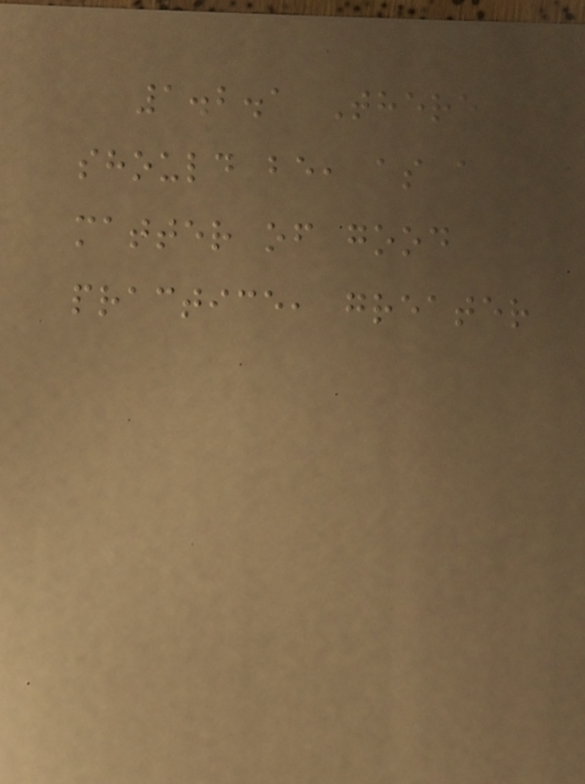1.2.1 There
should be, as a
matter of good
practice, greater
